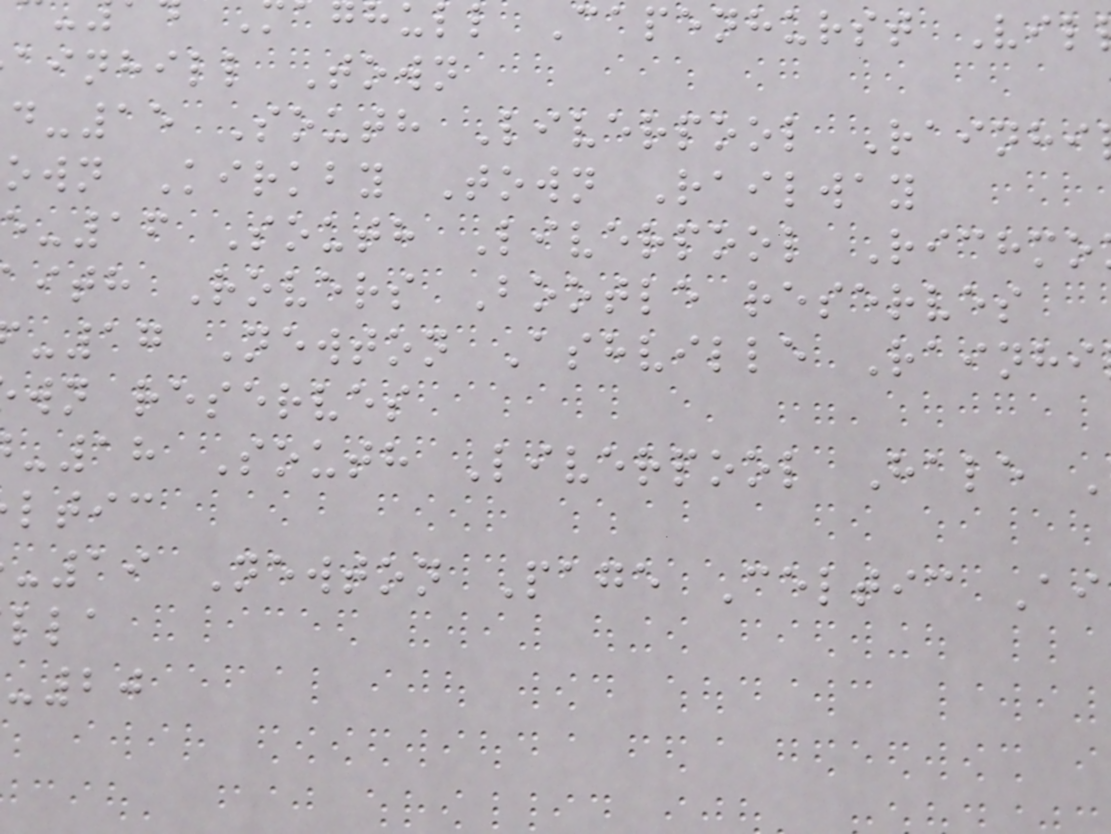hull Capenhurst Vil
ainhill Town
-15 South Liverpool Rainhi
own Kirkby Town Railway
-16 South Liverpool Richmo
ith Rovers Bootle reserves
-17 Newton Ashville Rainhi
wn reserves
-18 South Liverpool Hale
ltic
-19 Newton Page Celtic Ai
-20
